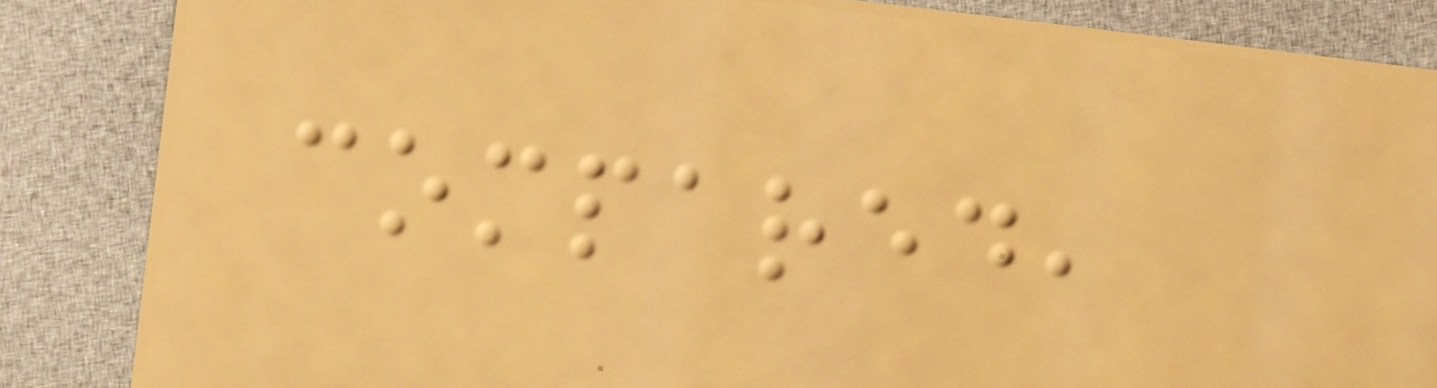compared,
